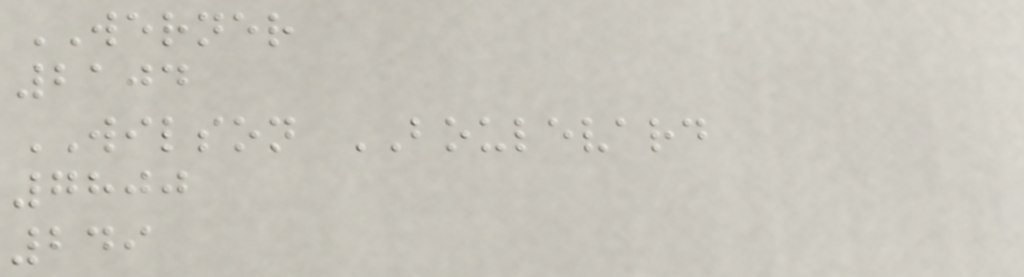WERNER
2104
WILSON BOULEVARD
7800
249
